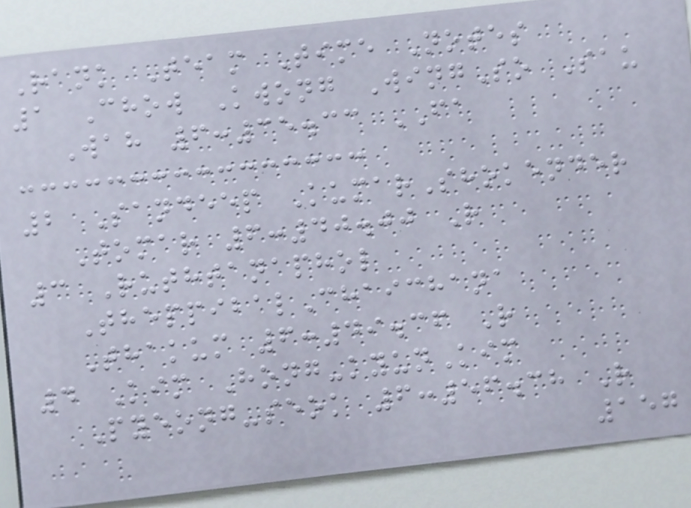Rank Team Time Notes
1 Chow Kwong WingSo Sau
Wah 6:35.33 FA
2 Sandeep KumarShokender
Tomar 6:40.00 R
3 Ruthtanaphol
TheppibalChaichana
Thakum 6:49.36 R
4 Kim Hong-kyunKim
Pyeong-seok 6:56.38 R
157
